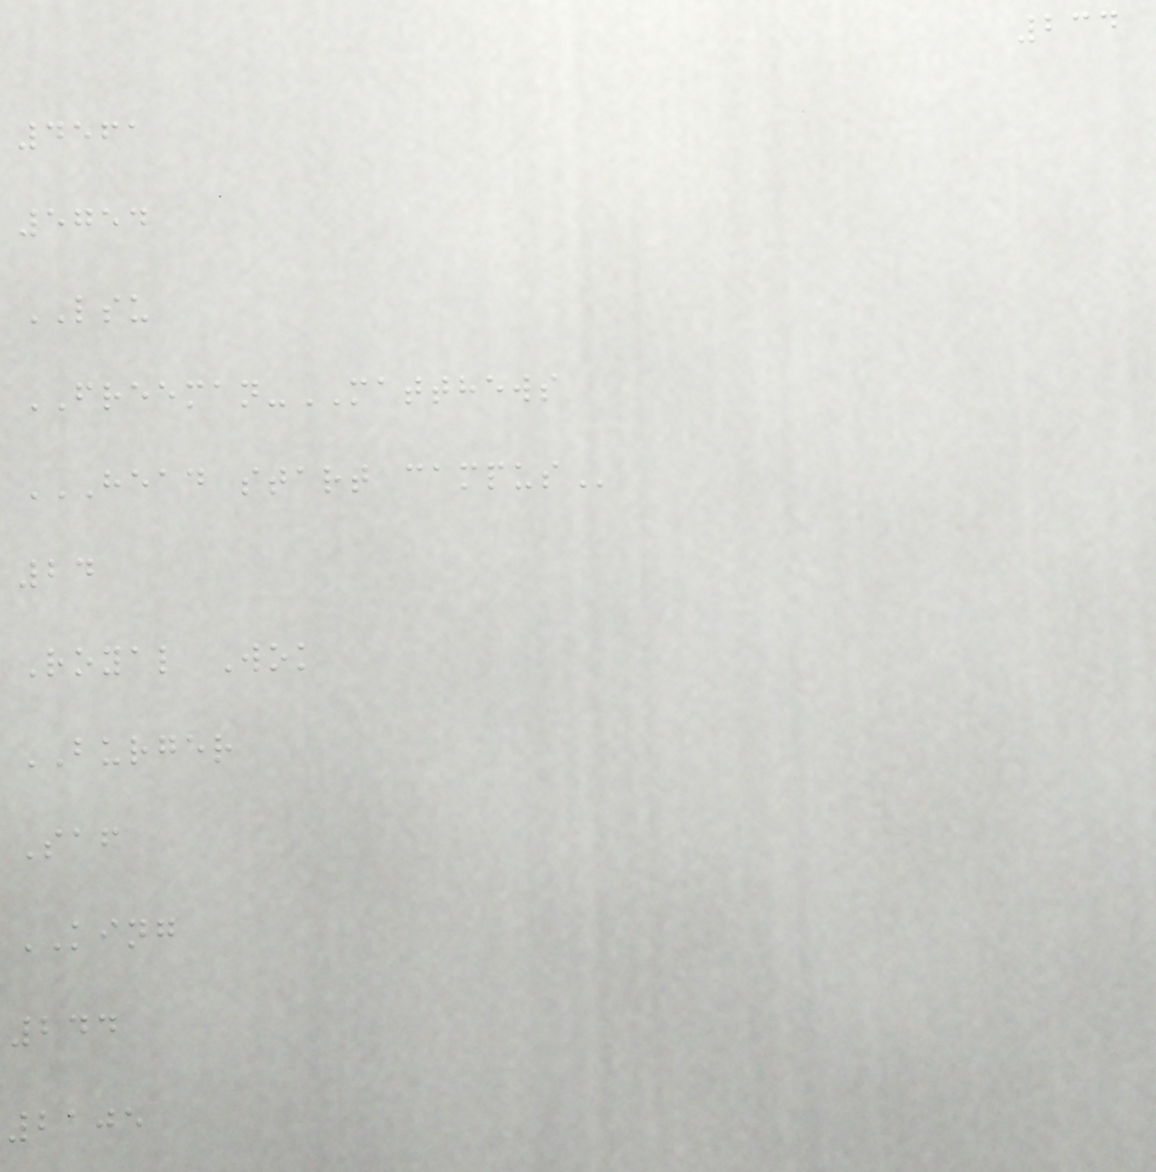234
4561
5754
LSU
FREEMAN-MATTHEWS
HEAD START CAMPUS
24
Royal Wok
BURGER
Saf
KING
244
2105
